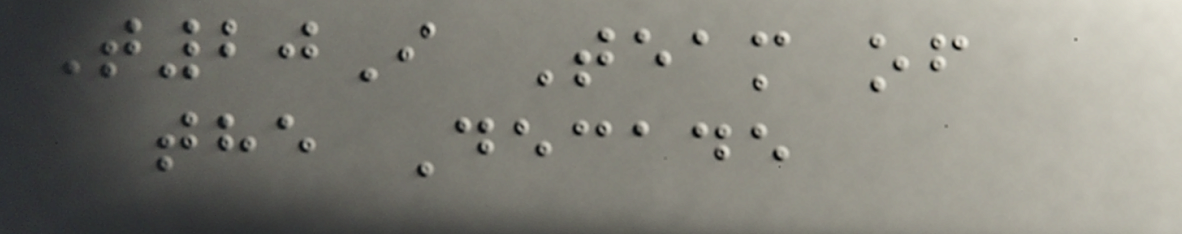T20I Team of
the Decade
